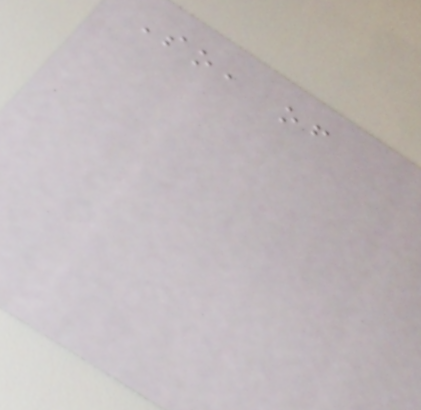So, of
